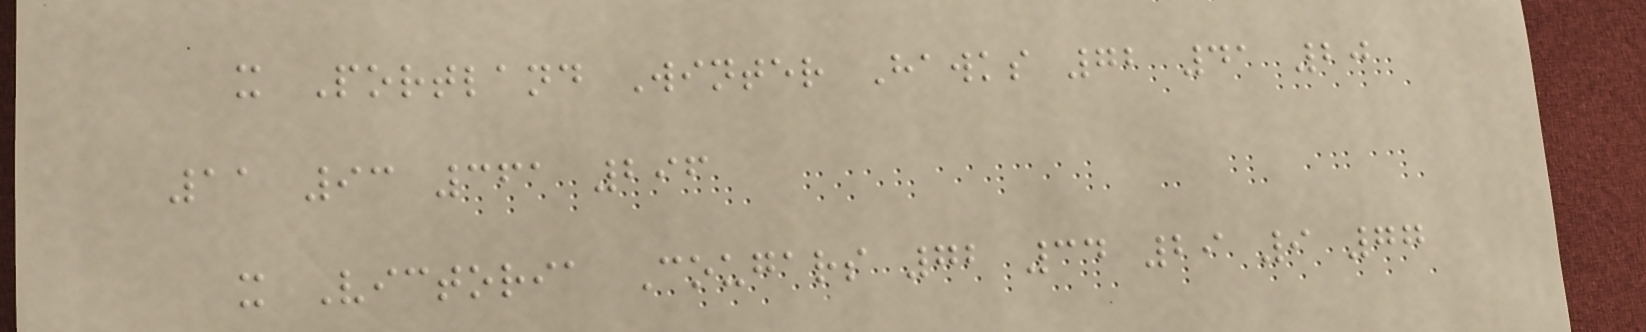x Portland Winter Hawks 72 41 20
11 93 361 296
x Victoria Cougars 72 34 29 9 77
